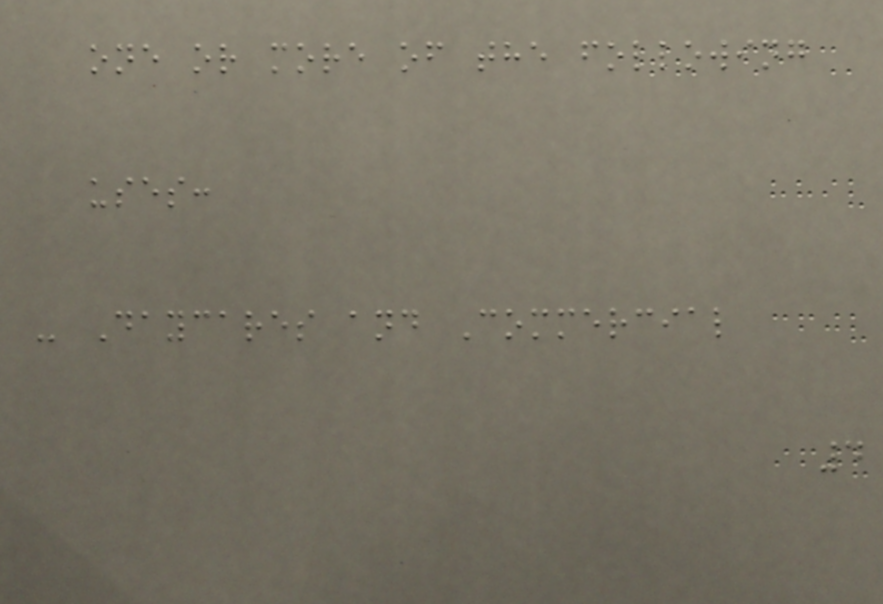one or more of the following
uses:
- Daycares and Commercial
4
